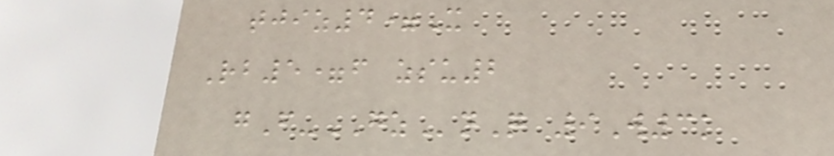tjiz4=X
Rb5=f zsu2
gF-GZnQ 9W3k
